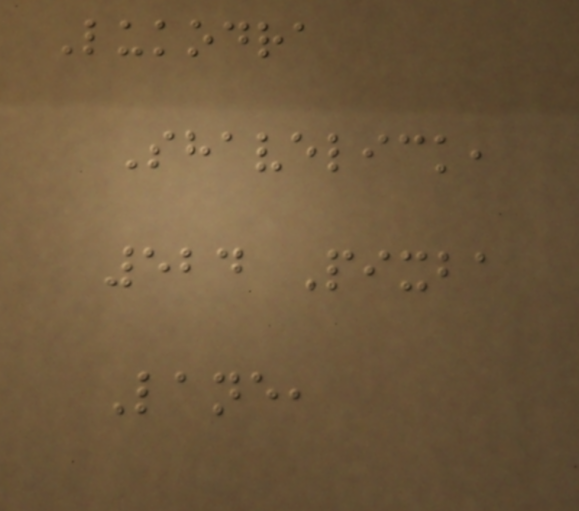Lukodra
Shavelick,
524 Pixba
Lane,
